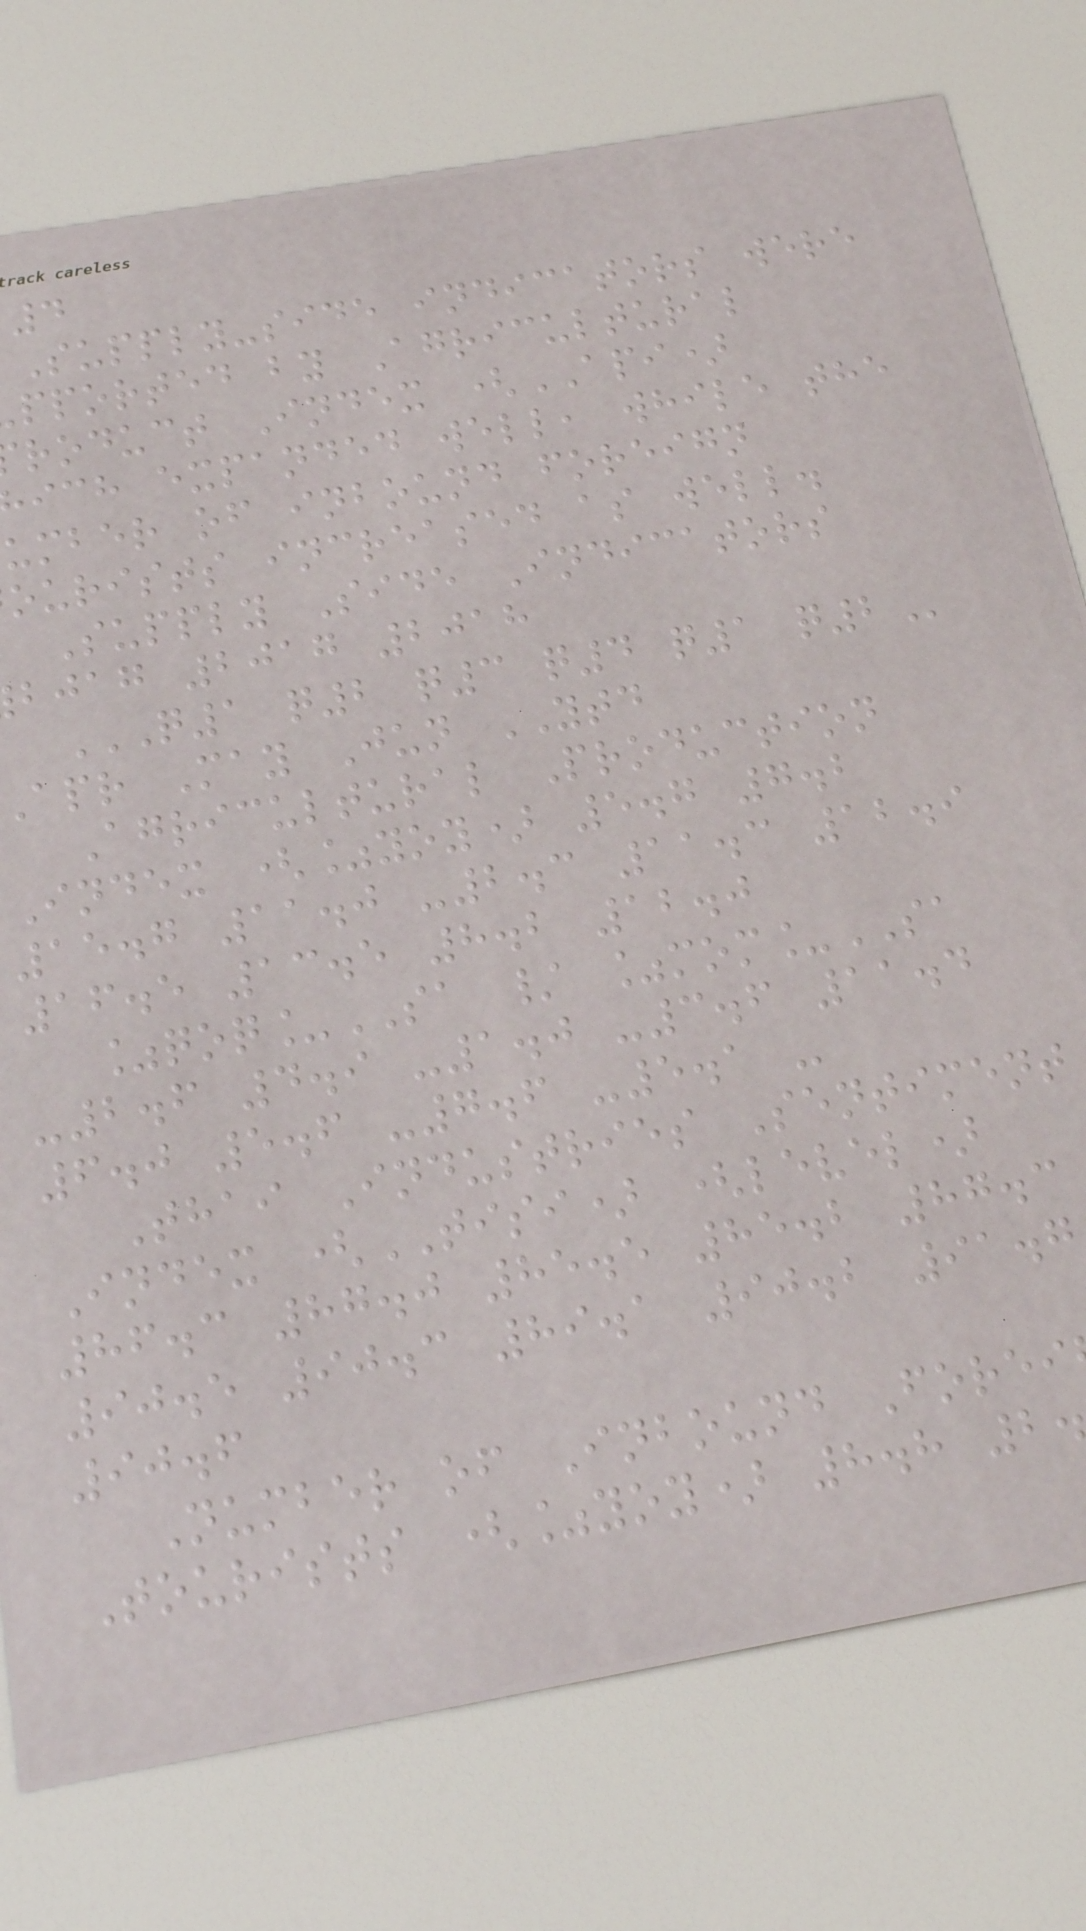4
Supply-side indicators were
pported by Agricultural
roduct Index (API)
ich expanded well, while the
umber of inbound foreign
ourists increased as well.
Supply Side Indicators
bjag 2017 2018
Q1 Q2 Q3 Q4 Q1 Q2
apr May Jun YTD
Agricultural Production
Index (%yoy) 5.7 7.2
15.7 11.0 -2.3 11.3 12.9
16.5 13.5 8.2 12.0
%qoq_SA / %mom_SA
-2.6 4.9 -1.0 -3.6 11.4
6.0 5.6 -7.6 -5.1 -
Thai Industries Sentiment
Index (TISI) (level)
86.3 87.0 85.5 85.2 87.3
90.5 90.3 89.1 90.2 91.7
90.6
Number of Inbound Forei
Tourists (%yoy) 8.8 2
